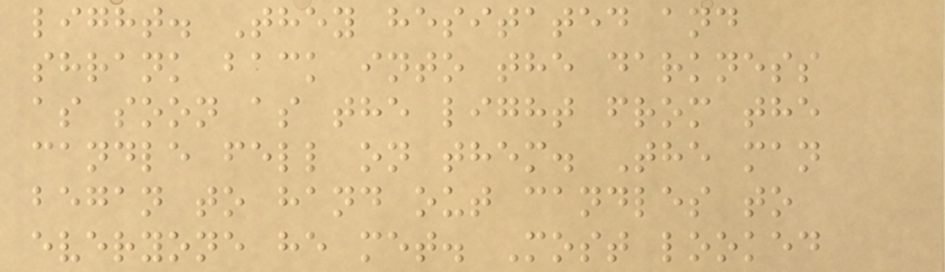light. They hesitated and
shrank back into the darkness
as soon as the light from the
candle fell on them. The man
began to hand out candles to
everyone he met. Most looked
